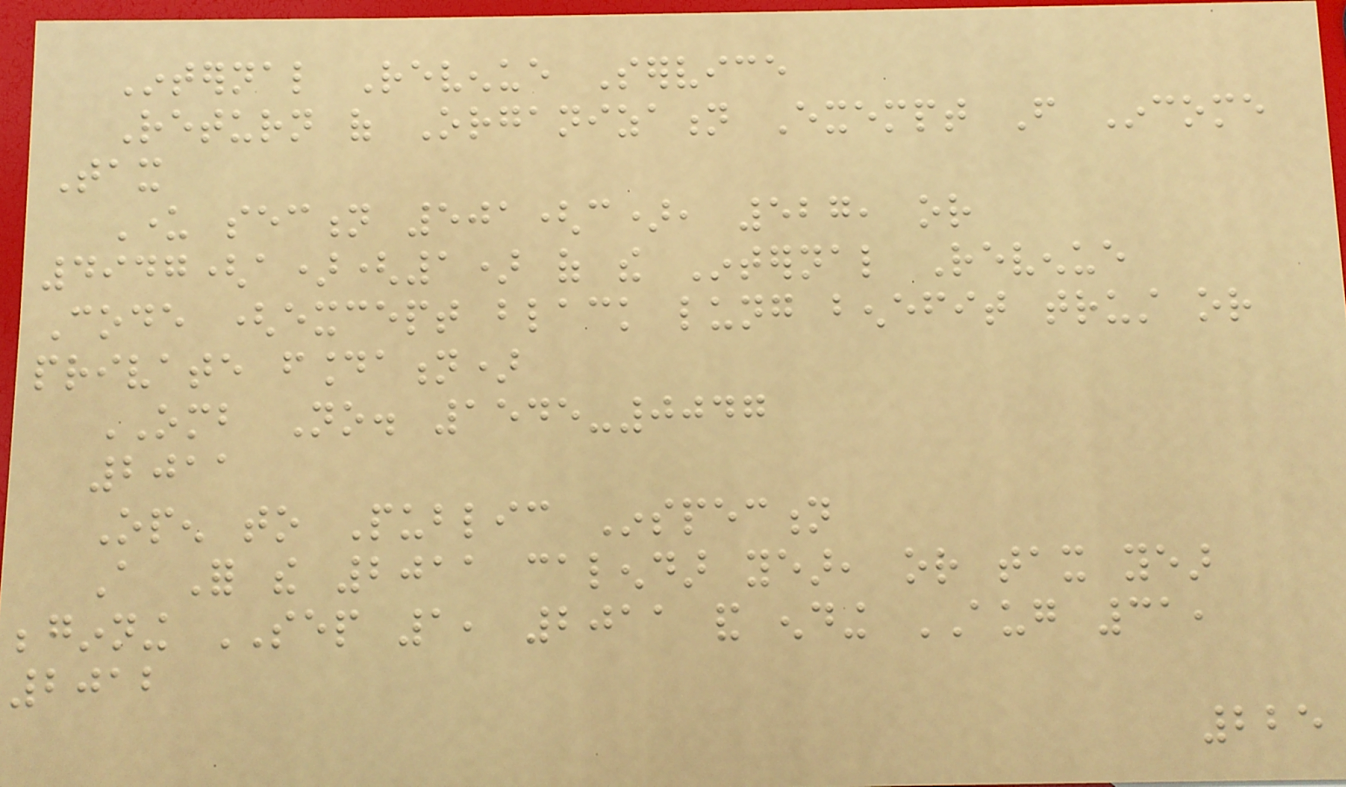Internal Revenue Service
Return of Organization Exempt From Income
Tax
Under section 501(c), 527, or
4947(a)(1) of the Internal Revenue
Code (except black lung benefit trust or
private foundation)
OMB No. 1545-0047
2011
Open to Public Inspection
A For the 2011 calendar year, or tax year
beginning SEP 1, 2011 and ending AUG 31,
2012
225
